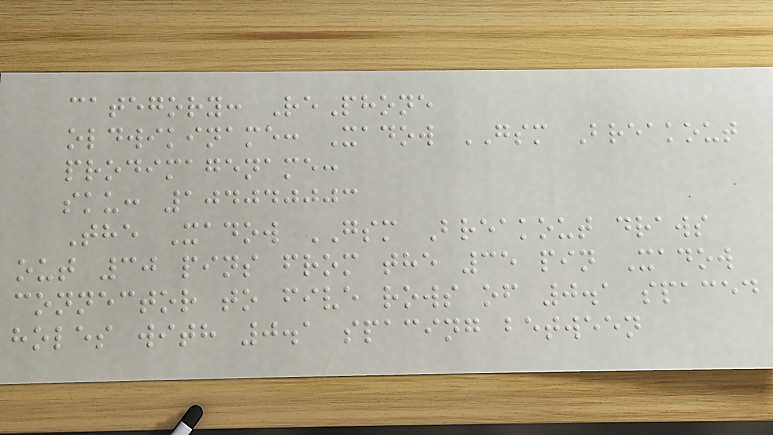category: RePhone
oldwikiname: Xadow GSM Breakout
prodimagename:
sku: 104040003
The Xadow GSM Breakout draws
out 30 pins from the 35 pin Xadow
connector to five rows of 0.1 spaced
holes with 0.1 spacing between
